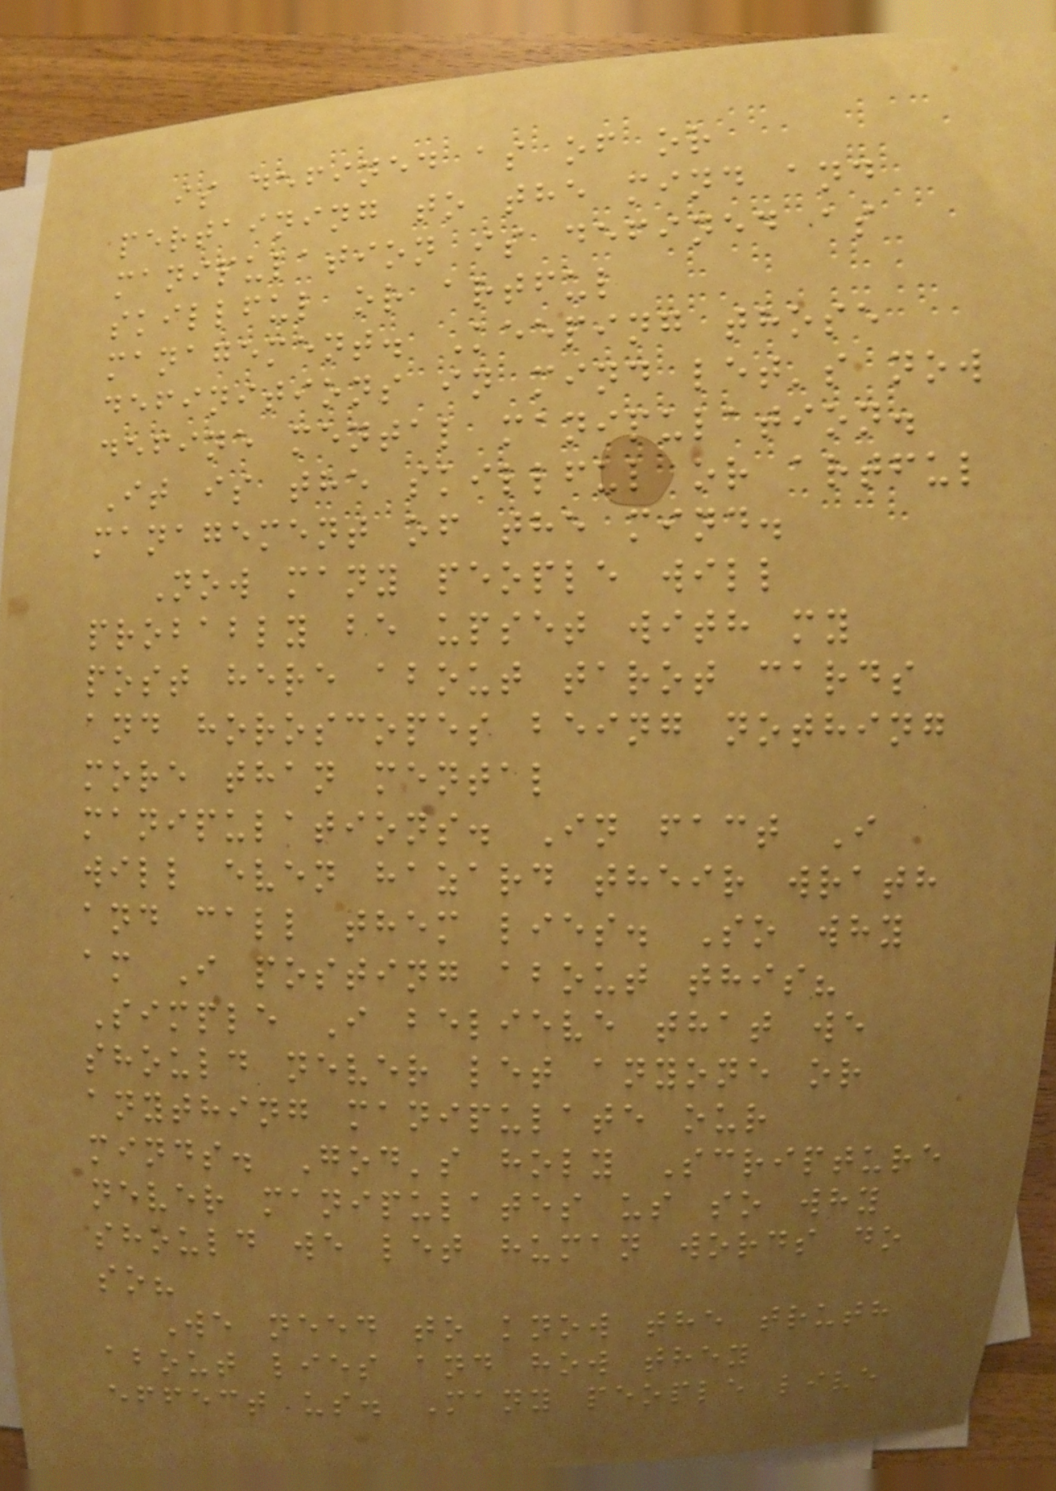is defined as of or
pertaining to the mind and
manipulation is defined as
skillful or artful
management. Keeping those
definitions in mind let's now
define mental manipulation.
It is the skillful or artful
management of the mind.
Now many people will
probably be upset with my
post here about tarot cards
and horoscopes being nothing
more than mental
manipulations. In fact I
will even hazard their wrath
and call them lies. So why
am I posting about this?
Simple I believe that we
should never let anyone or
anything manipulate our
minds. God's holy Scripture
never manipulates us so why
should we let human words do
so?
We need to know the truth
about lies and how they
effect us. Many people live
